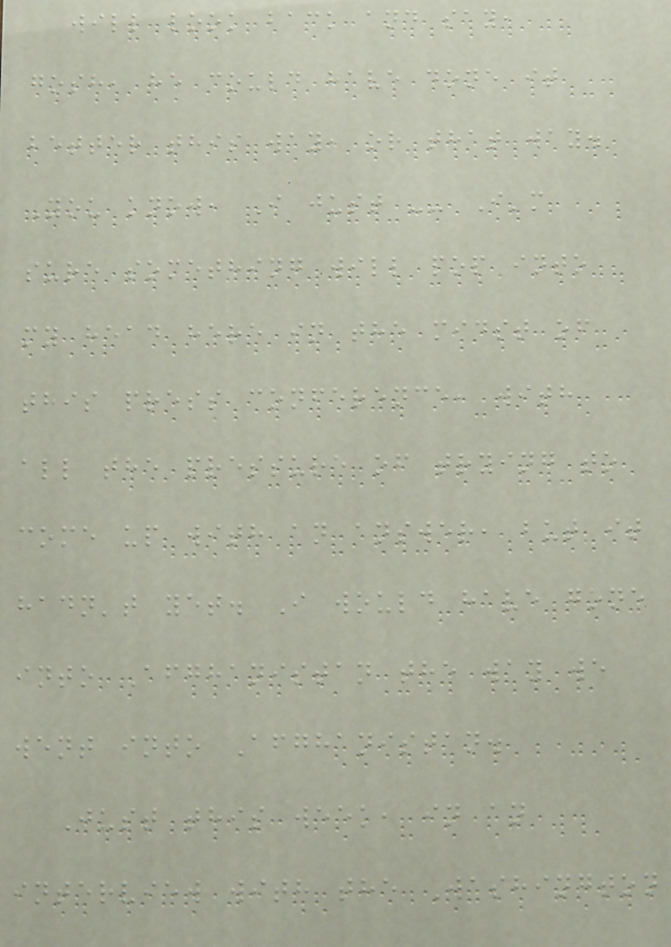will look back and say,
gosh, he could have done it
better this way, or that way.
You know, I just -- I'm
sure something will pop into
my head here in the midst of
this press conference, with
all the pressure of trying to
come up with an answer, but it
hadn't yet. I would have gone
into Afghanistan the way we
went into Afghanistan.
Just this week, in an
interview with the Washington
